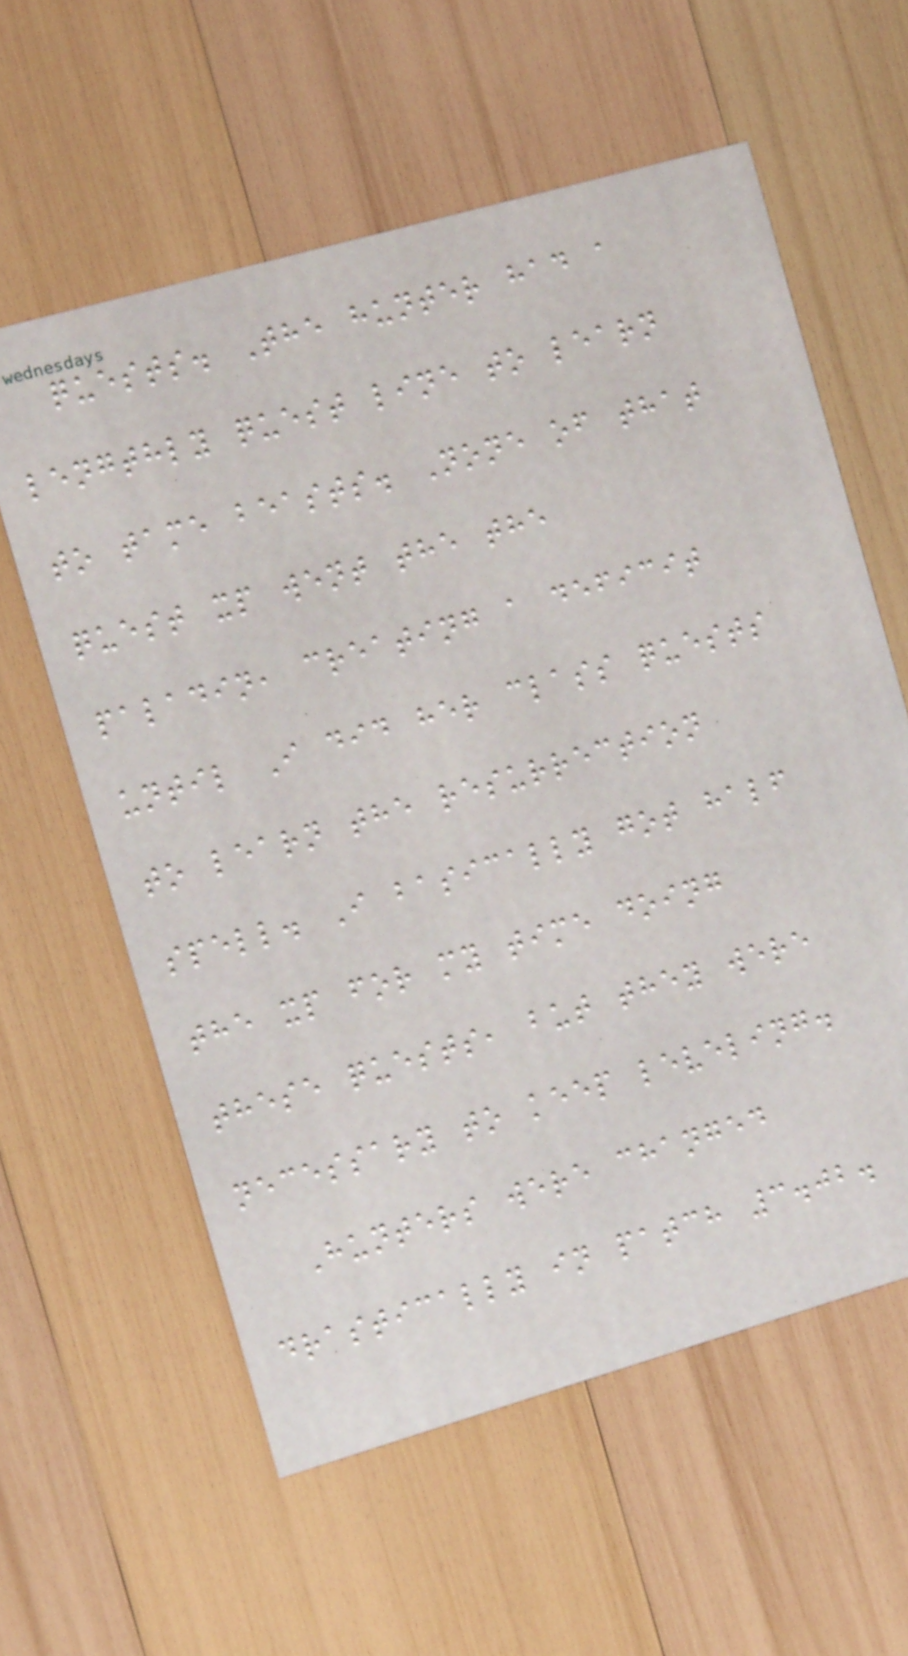quests. The hunter had a
lengthly quest line to learn
to tame beasts. None of that
quest xp went the the
paladin, creating a deficit
until I did her class quests
to learn the resurrection
spell. I basically got half
the xp for my time doing
these quests, but they were
necessary to keep leveling.
Hunters were changed
drastically in patch 3.02.
